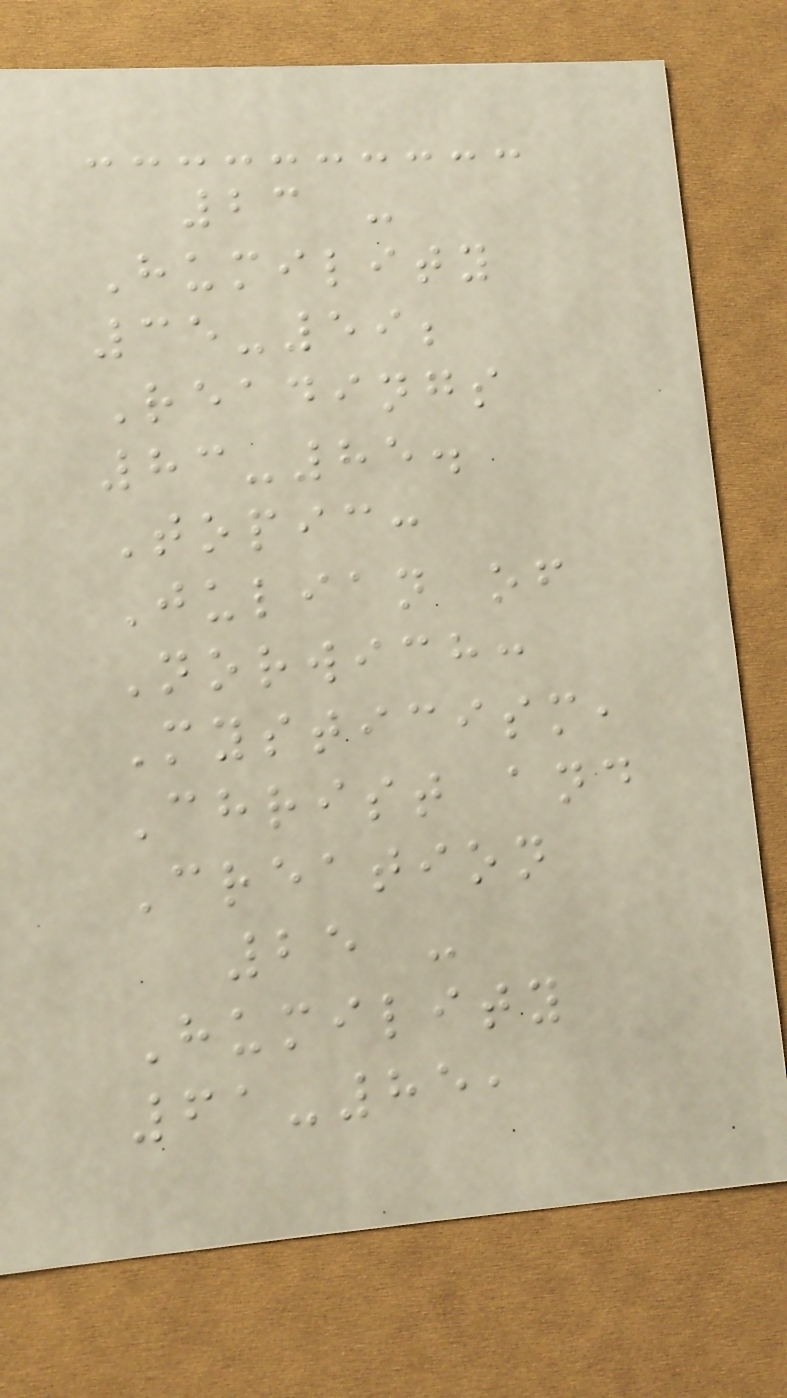23 -
Humility
35-59;
Readings
83-85.
Topic:
Julian of
Norwich:
Mysticism,
Christ and
Creation
25 -
Humility
61-85,
